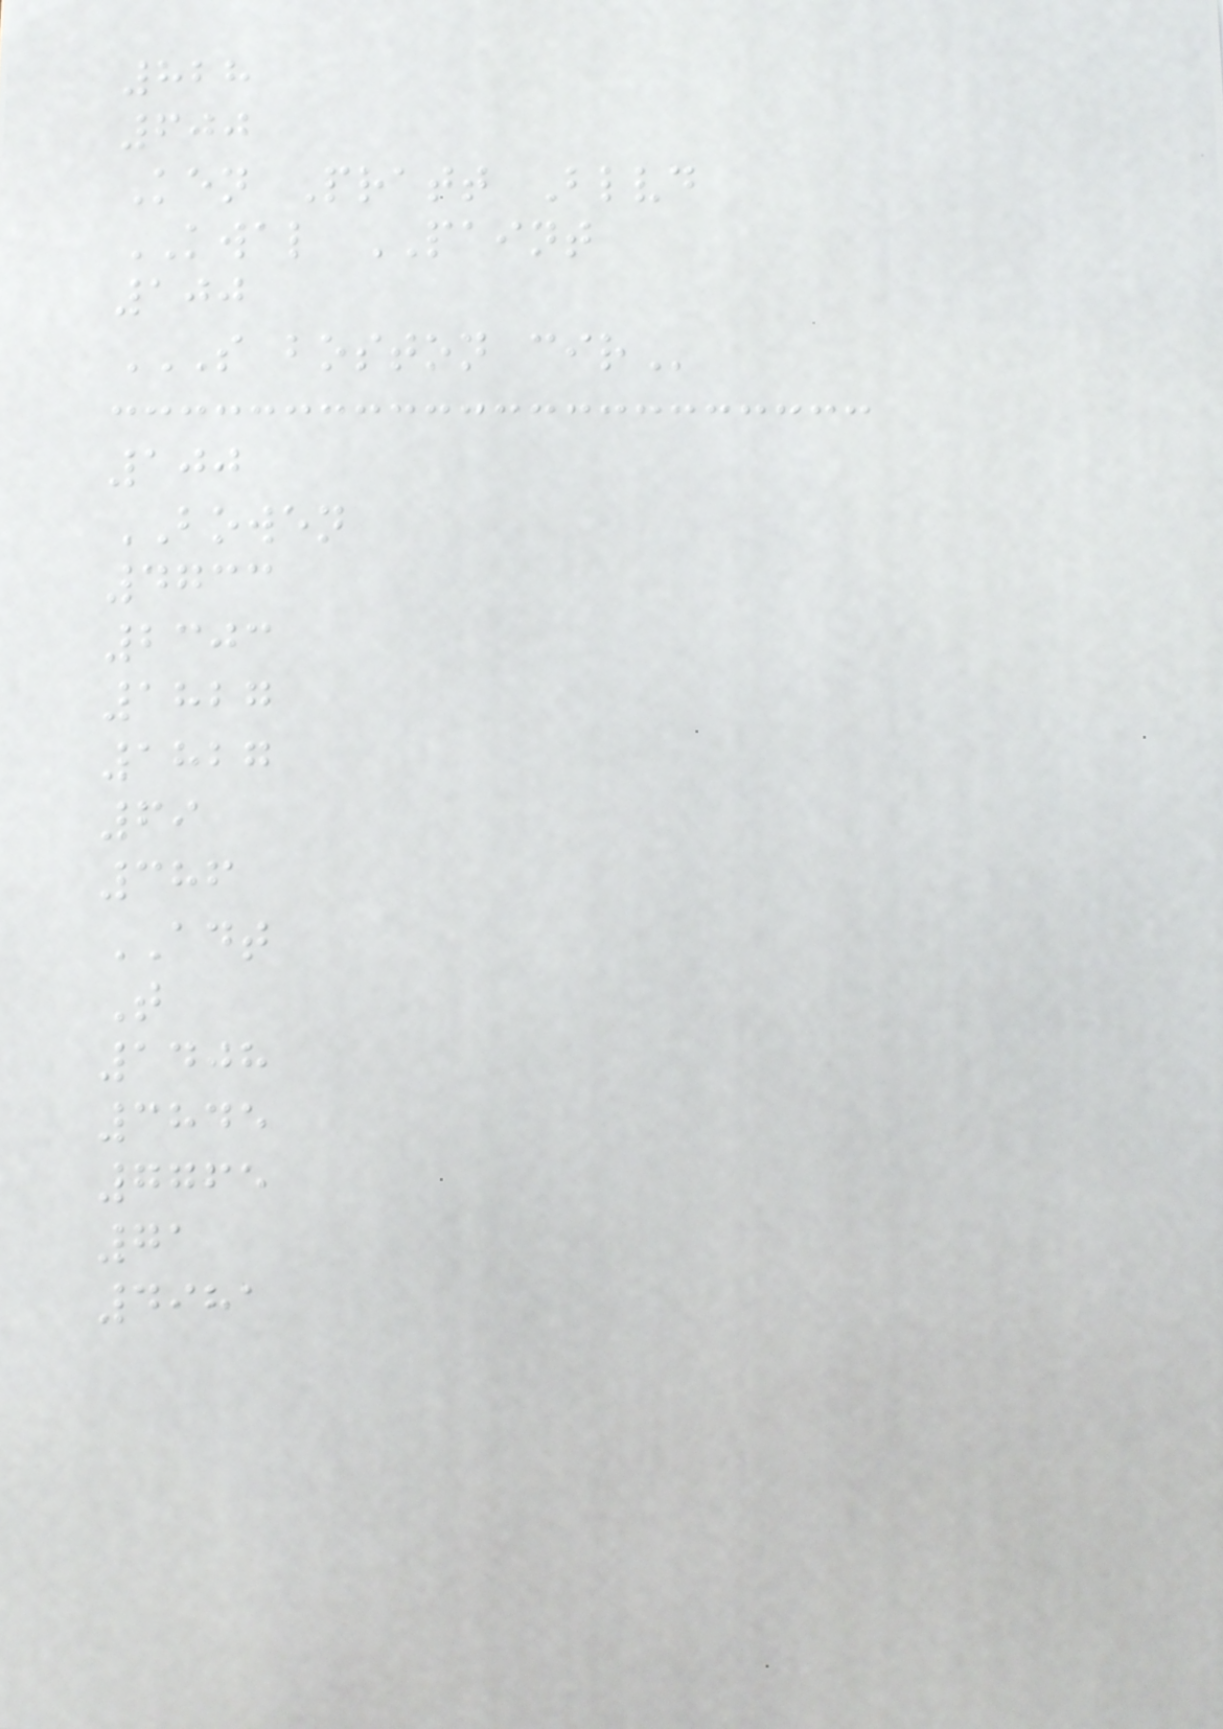828
600
Ken Pratt Blvd
KWAL PAINT
100
S BOSTON CIR
100
BOWEN
4733
2303
1827
1827
69
386
ADT
T
1408
3845
7765
71
4981
